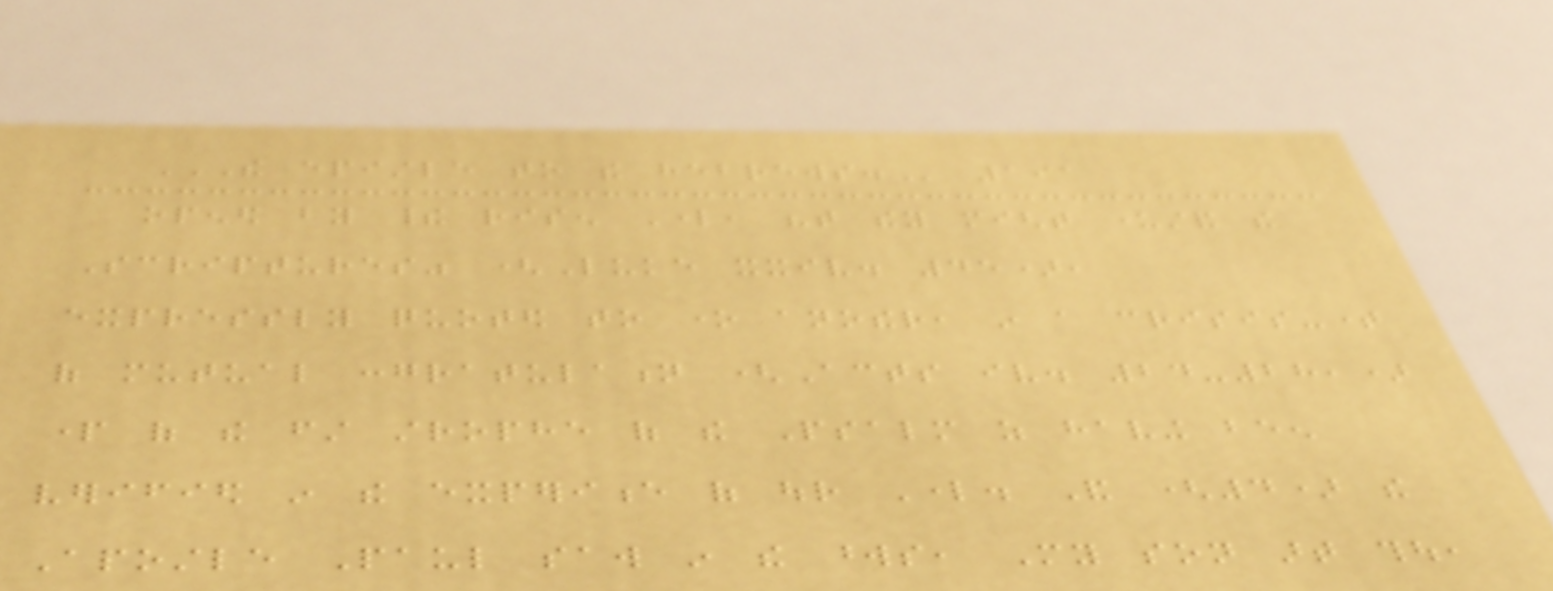THE EPISTLE TO THE HEBREWS. 191
opened by their risen Lord, "that they might understand the
Scriptures" (Luke xxiv. 45),
expressly quoted to one another, in a crisis-time
of mutual congratulation (Acts iv. 24-28,)
part of the first strophe of the Psalm as having been
verified in the experience of our Lord. And (4) the
Apostle Paul saw in the words, My son art thou,
